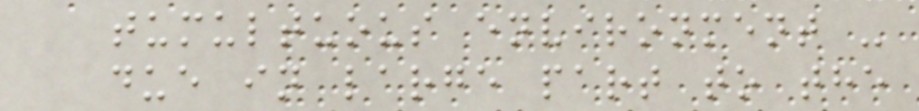tumultuous environment -
due in large part to the
